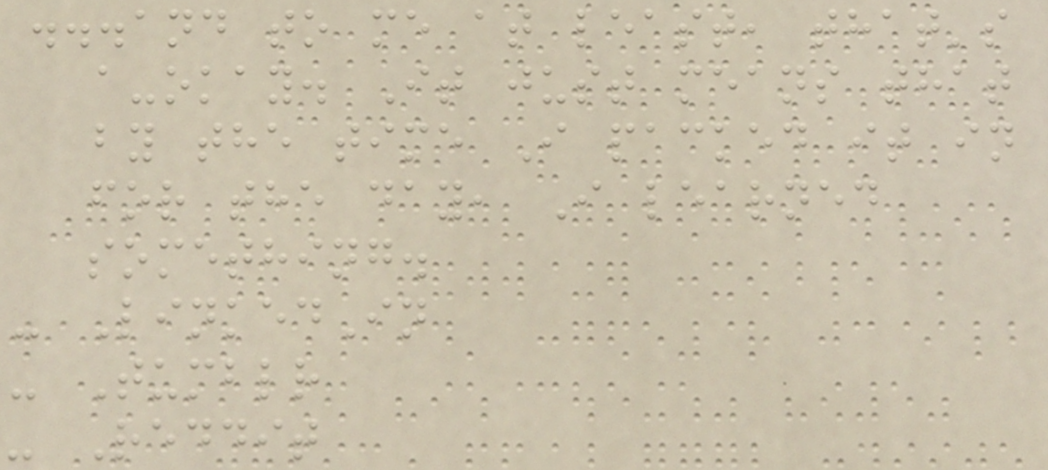...and to me at least, that's
a-okay. It just means that
by the time I packed it in
for the day, I learned
something.
- LinkedIn
- Tumblr
- Reddit
